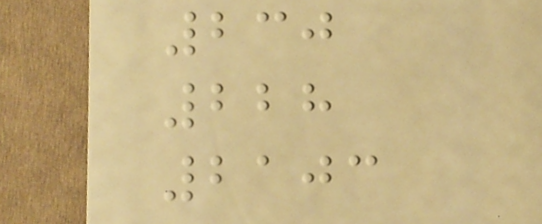230
228
2103
